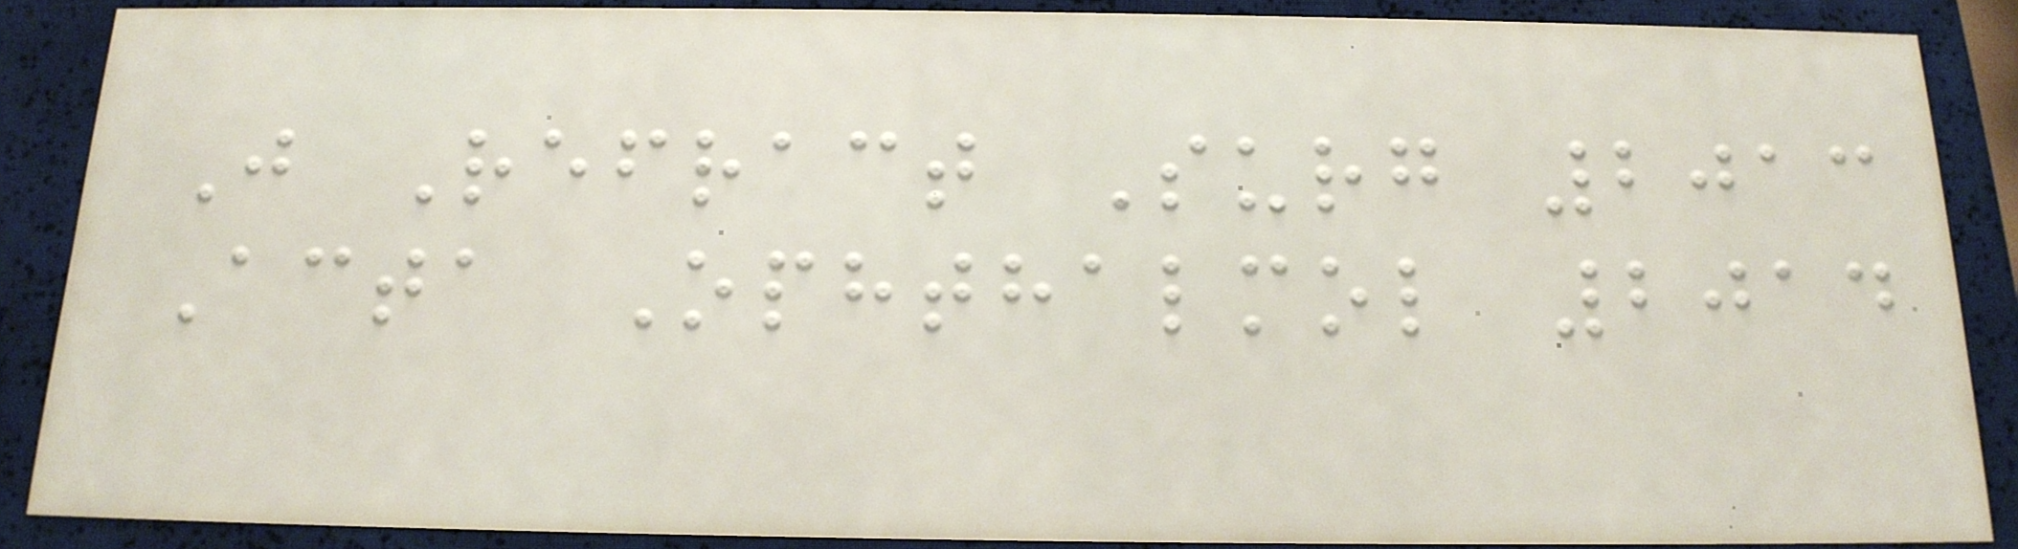J Refract Surg 2013
Acta Ophthalmol 2014
